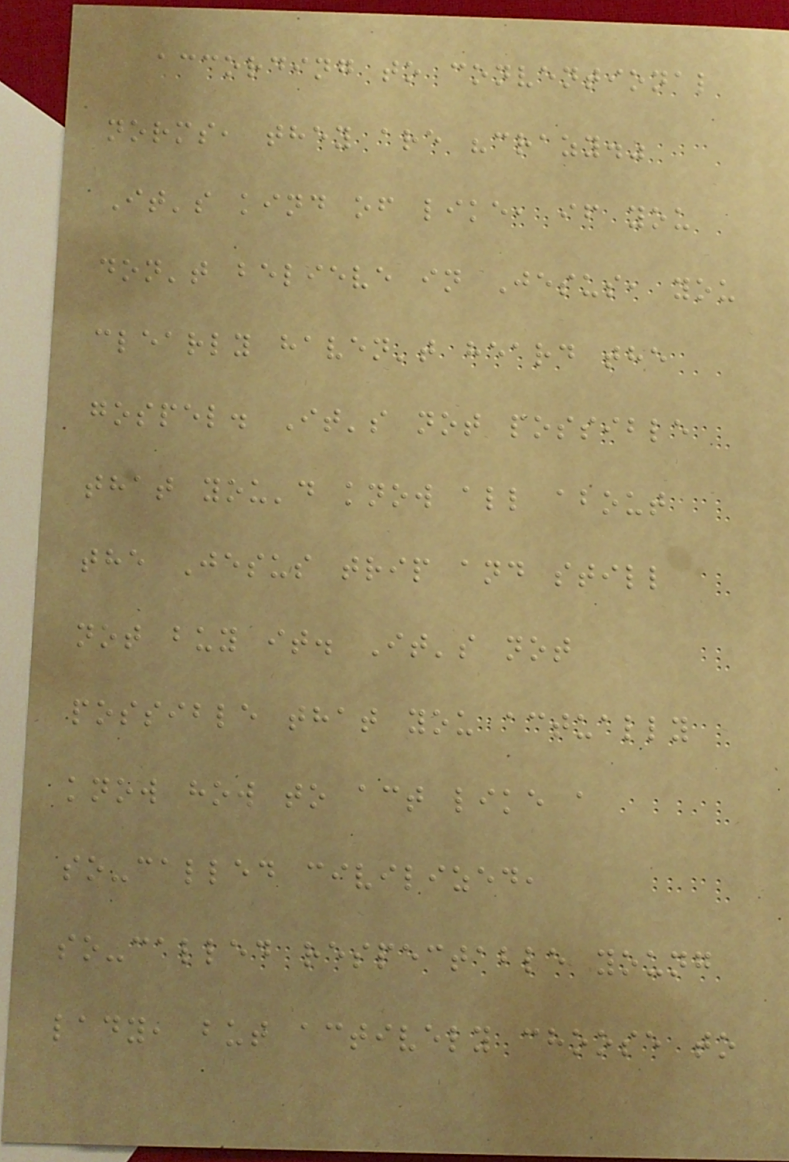according to conventional
norms, they are "crazy."
It's kind of like, if you
don't believe in Jesus, you
clearly haven't heard the
gospel. It's not possible
that you'd know all about
the Jesus trip and still
not buy it. It's not
possible that you actually
know how to act like a
so-called civilized,
so-called respectable young
lady, but actively choose to
